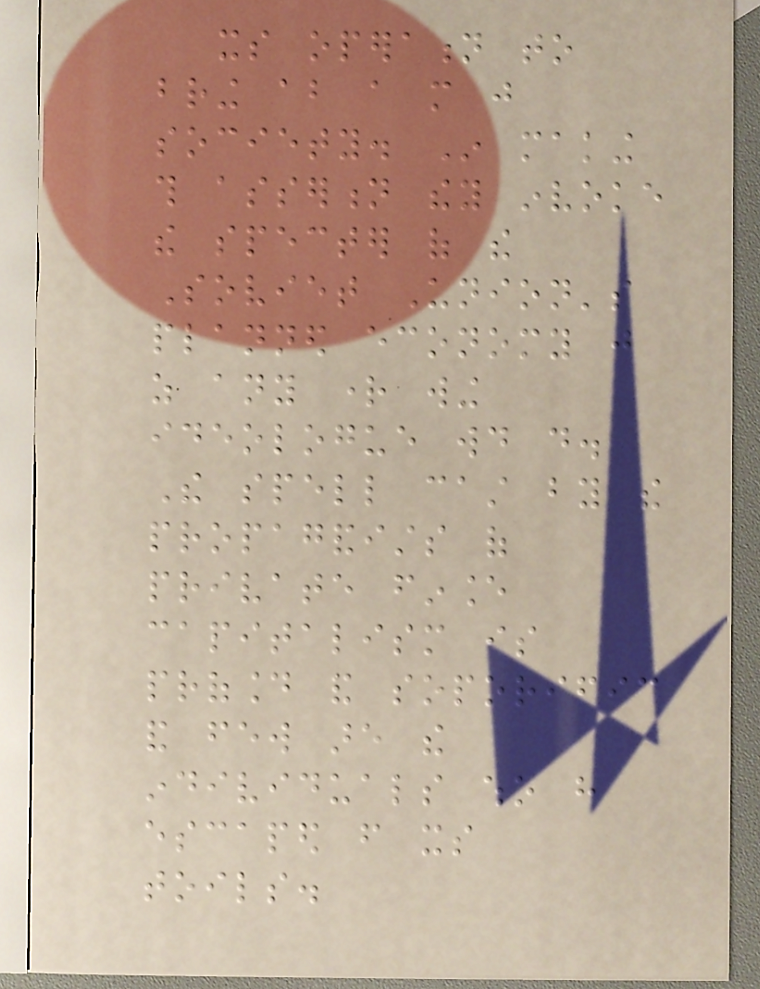its operation to
bring about a more just
society. In making
this assertion they invoke
the specter of the
Soviet Union's
planned economy just
as any right wing
ideologue would do.
The spell cast by the
propagandists of
private finance
capitalism is
profound and soporific
and few are the
individuals who have
escaped from its
toils.
